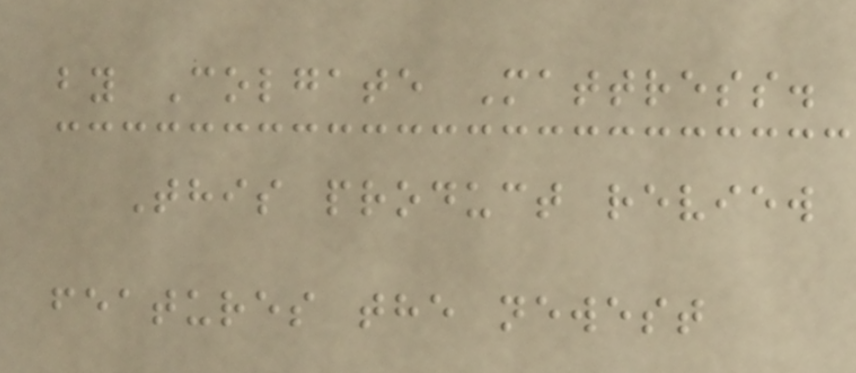by Colgate Mattress.
This product review
features the newest
